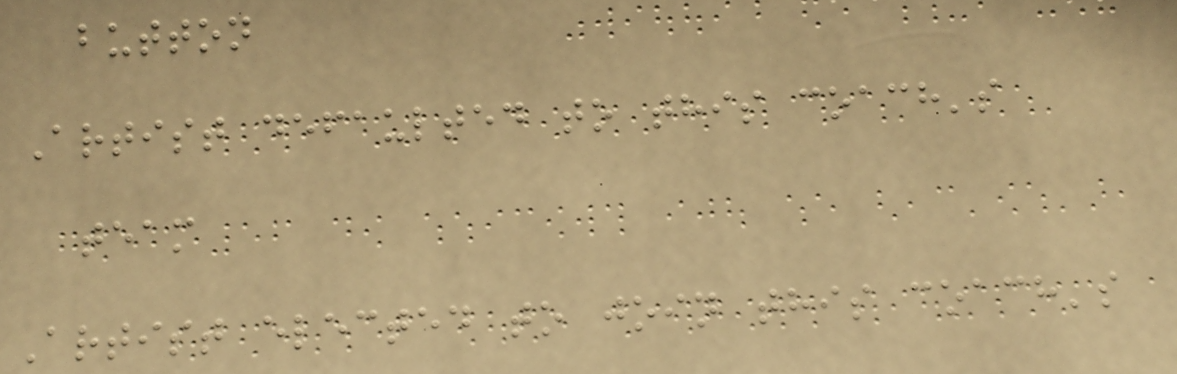button
Artist defaulted to this coach's
team
Artist elected to join this coach's
